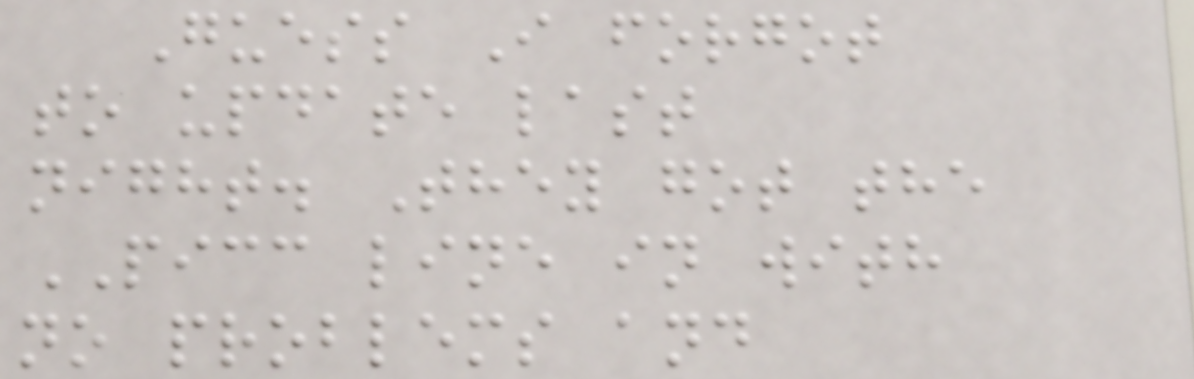Guess I forgot
to update last
night. They got the
PICC line in with
no problems and
